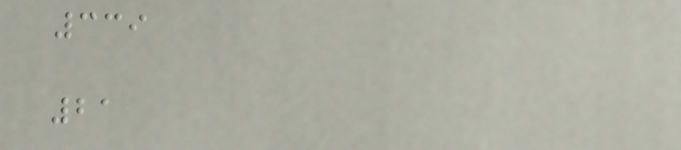339
21
